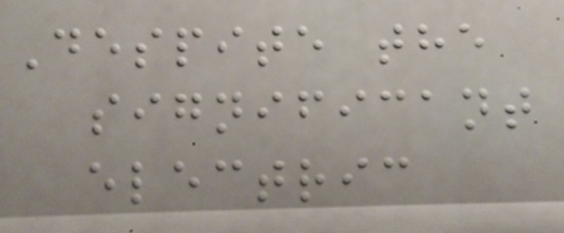Despite the
significant
electric
